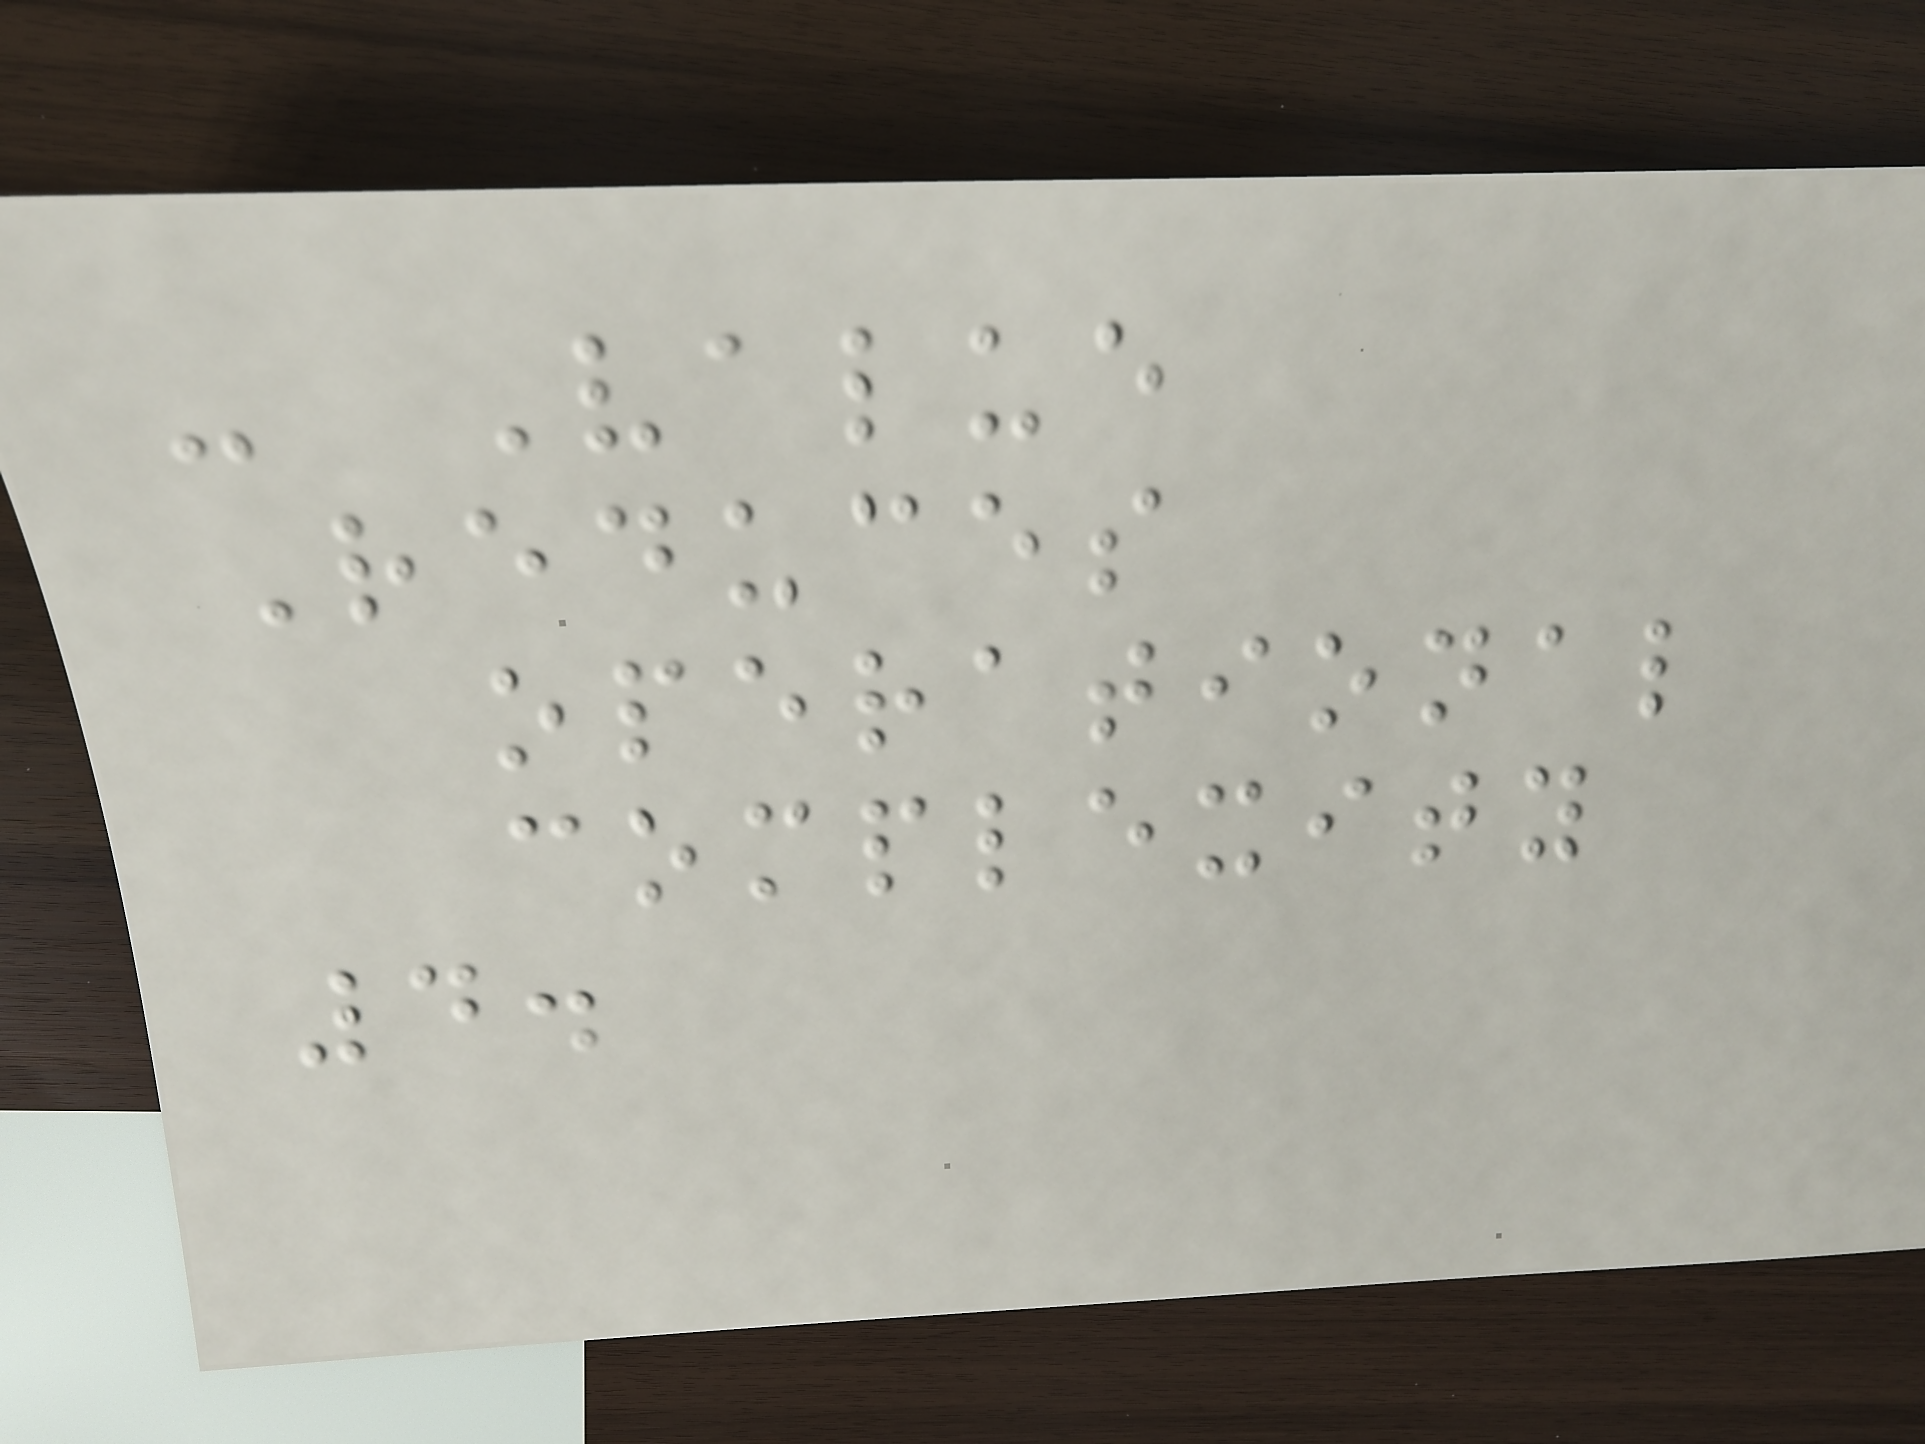- Value
Reduces
operational
complexity
4.
